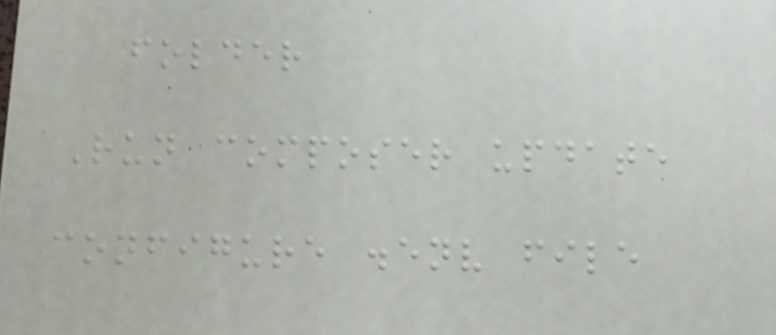folder
Run composer update
configure .env file
